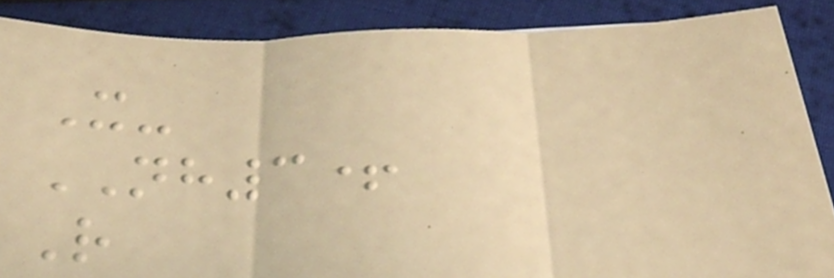X-
NH3+
R
